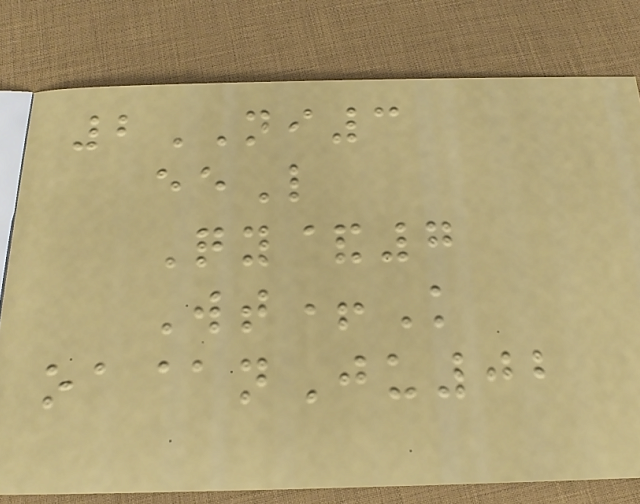2NI3
eeL
Qy&7
Wt+K
oa@nJu02
